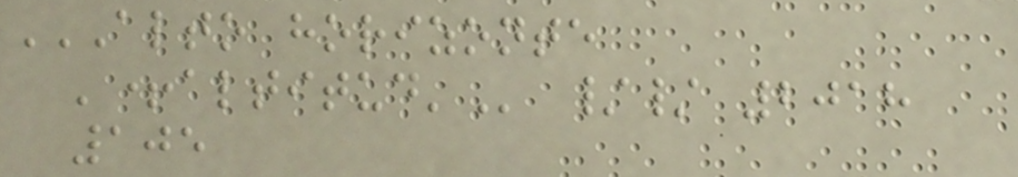ALTO HORIZONTE
'+ALTITUD' // 2018
105
